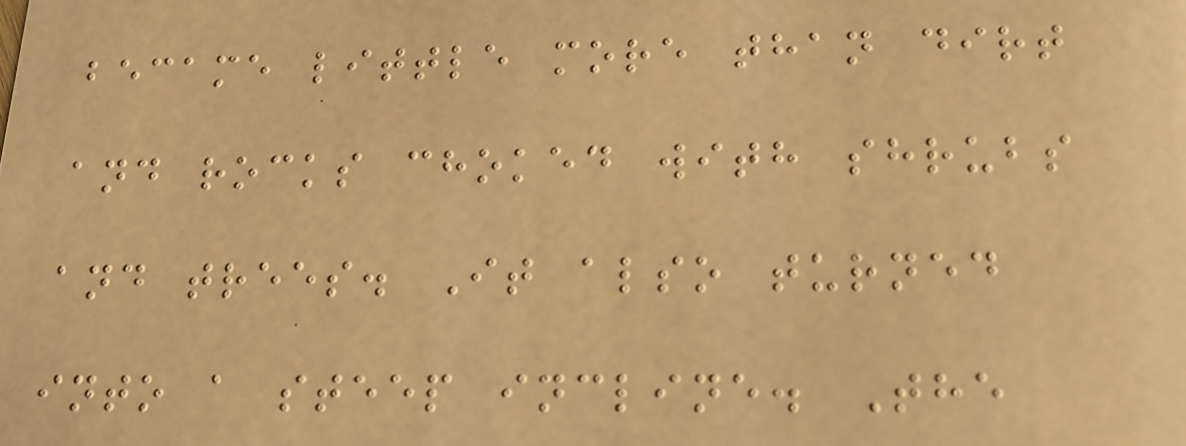became little more than dirt
and rocks choked with shrubs
and trees. It also turned
into a steep incline. The
